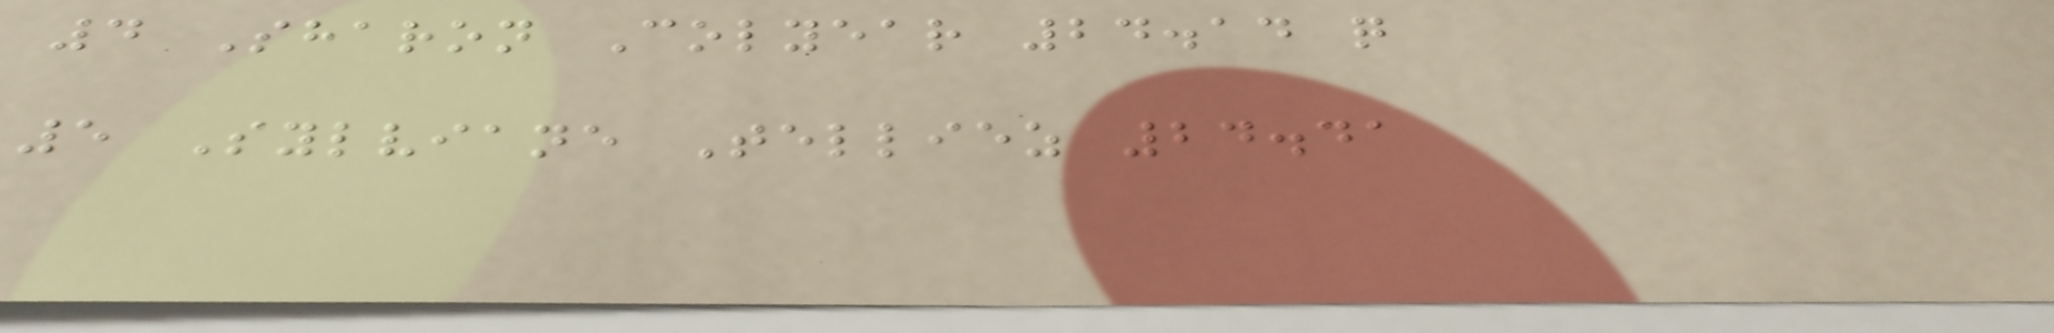4 Sharon Colyear 24.14 q
5 Sylviane Telliez 24.41
